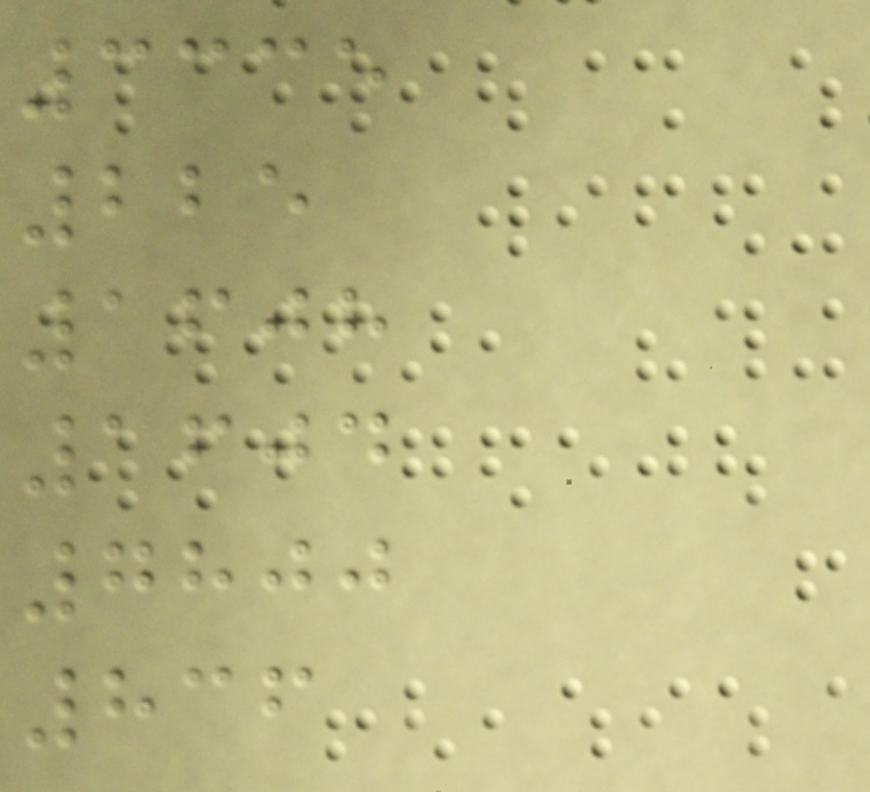3335
225
1608
1604
7800
836
